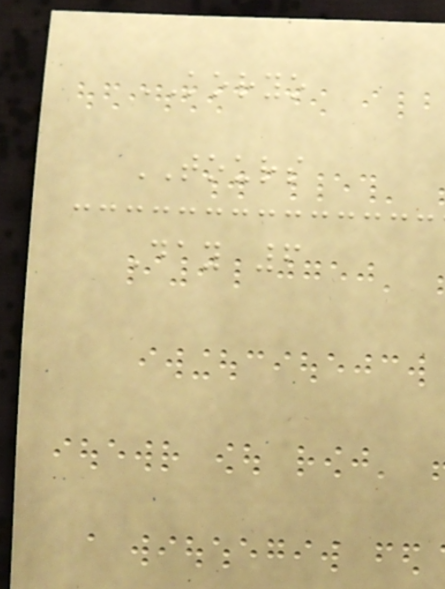KORYO
TOURS
Day 6
